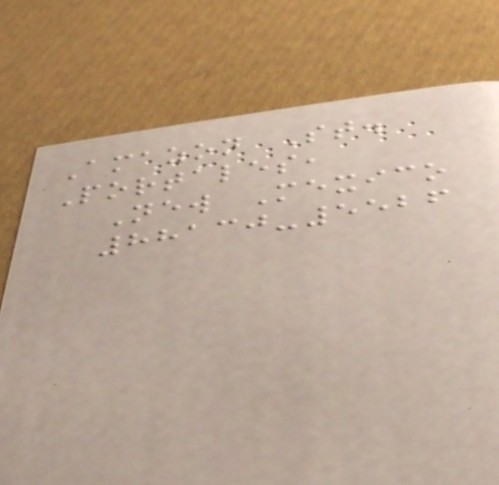Amazon St.
Portales,
New Mexico
88130-5526
